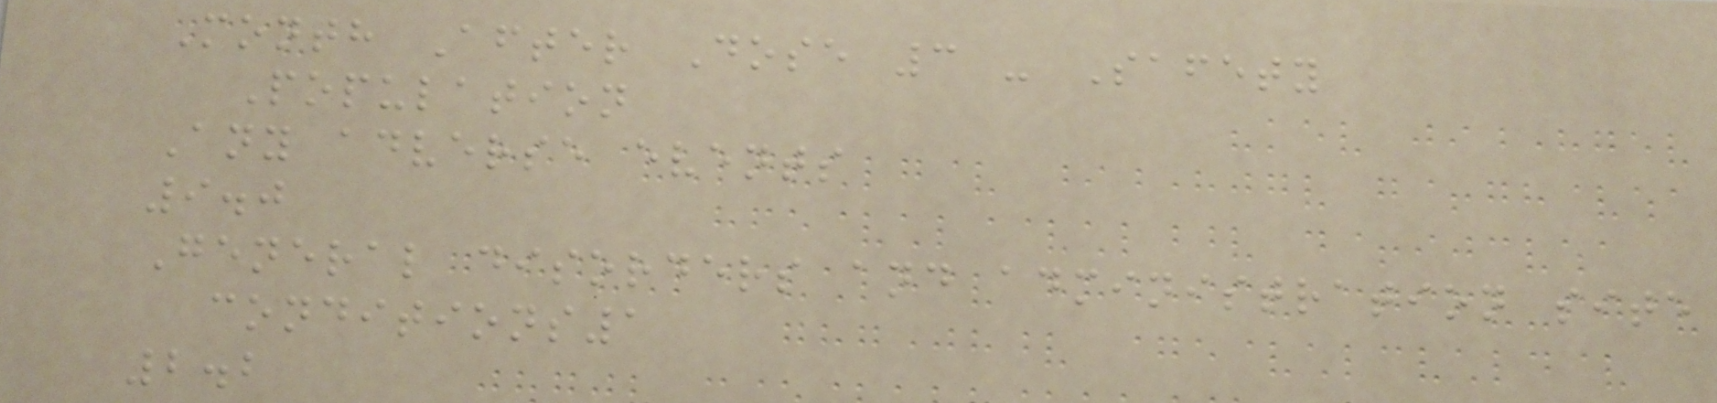Month After Dose 3 - Safety
Population
Any adverse events
9.0
General disorders and administration site
conditions1
2.2
